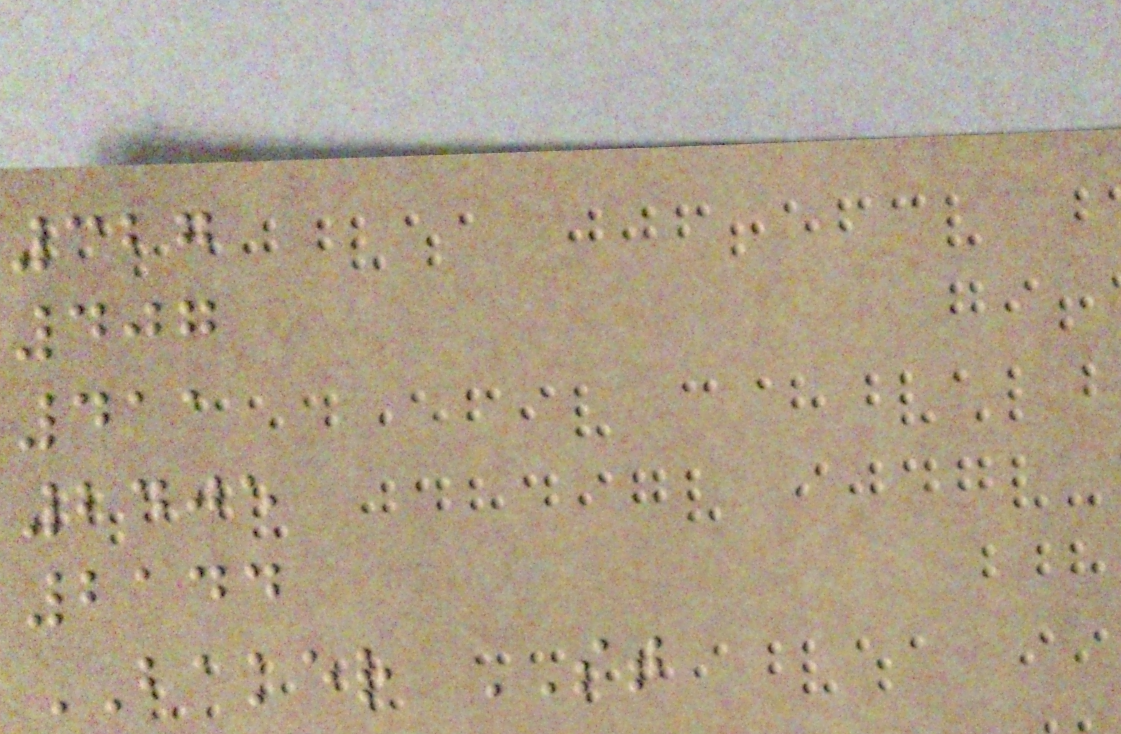327
407
411
2405
2144
BAKER ST
